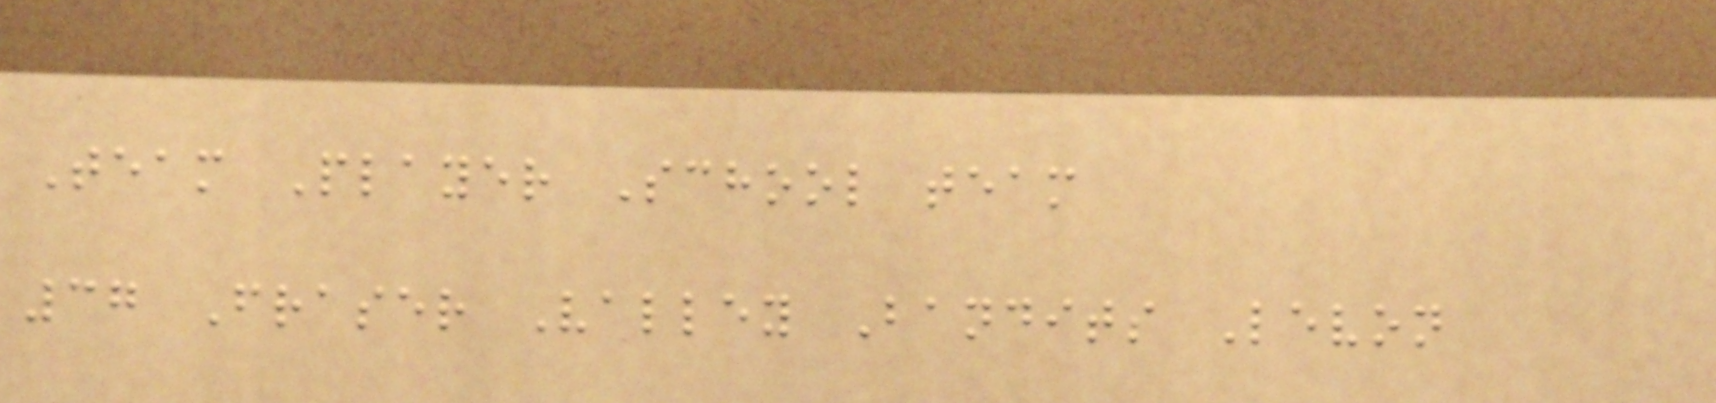Team Player School team
37 Fraser Valley Bandits Levon
